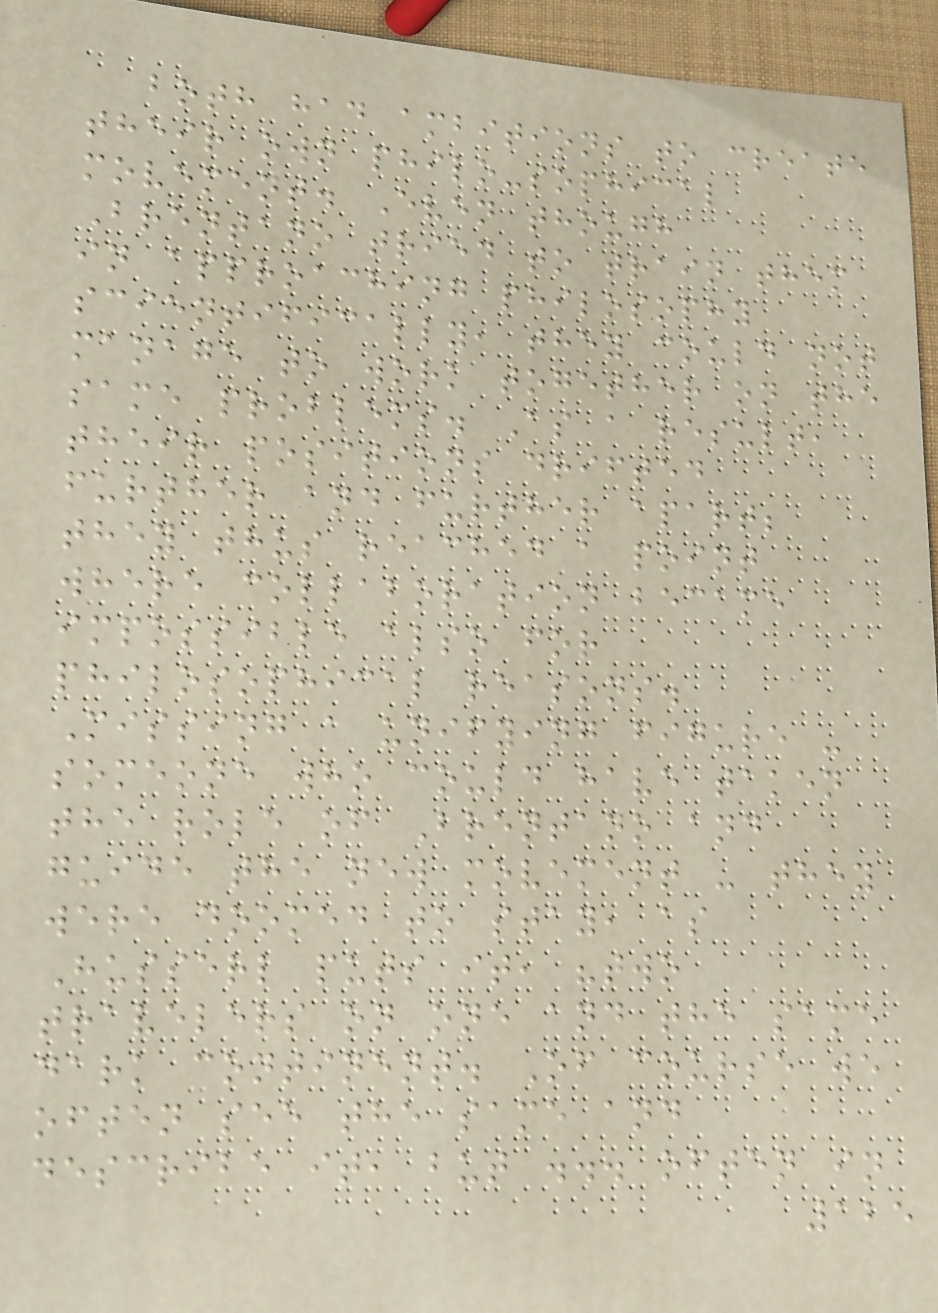both had ambitions to create
their own philo-sophical
movement. Even though
Brentano tried to train them
in approaching philosophy
scientifically, they could not
manage to work together on the
same problems. As a result,
their positions drifted
further and further apart;
they thus reached a point
where collaboration became
impossible also for
philosophical reasons.
Missing a unifying figure -
someone who could have taken
the role of Brentano and
guide the new movement - they
were doomed to stay, as
Husserl puts it, "two
travelers on one and the same
dark continent. Of course we
often see the same and
describe it, but ... often in
125
